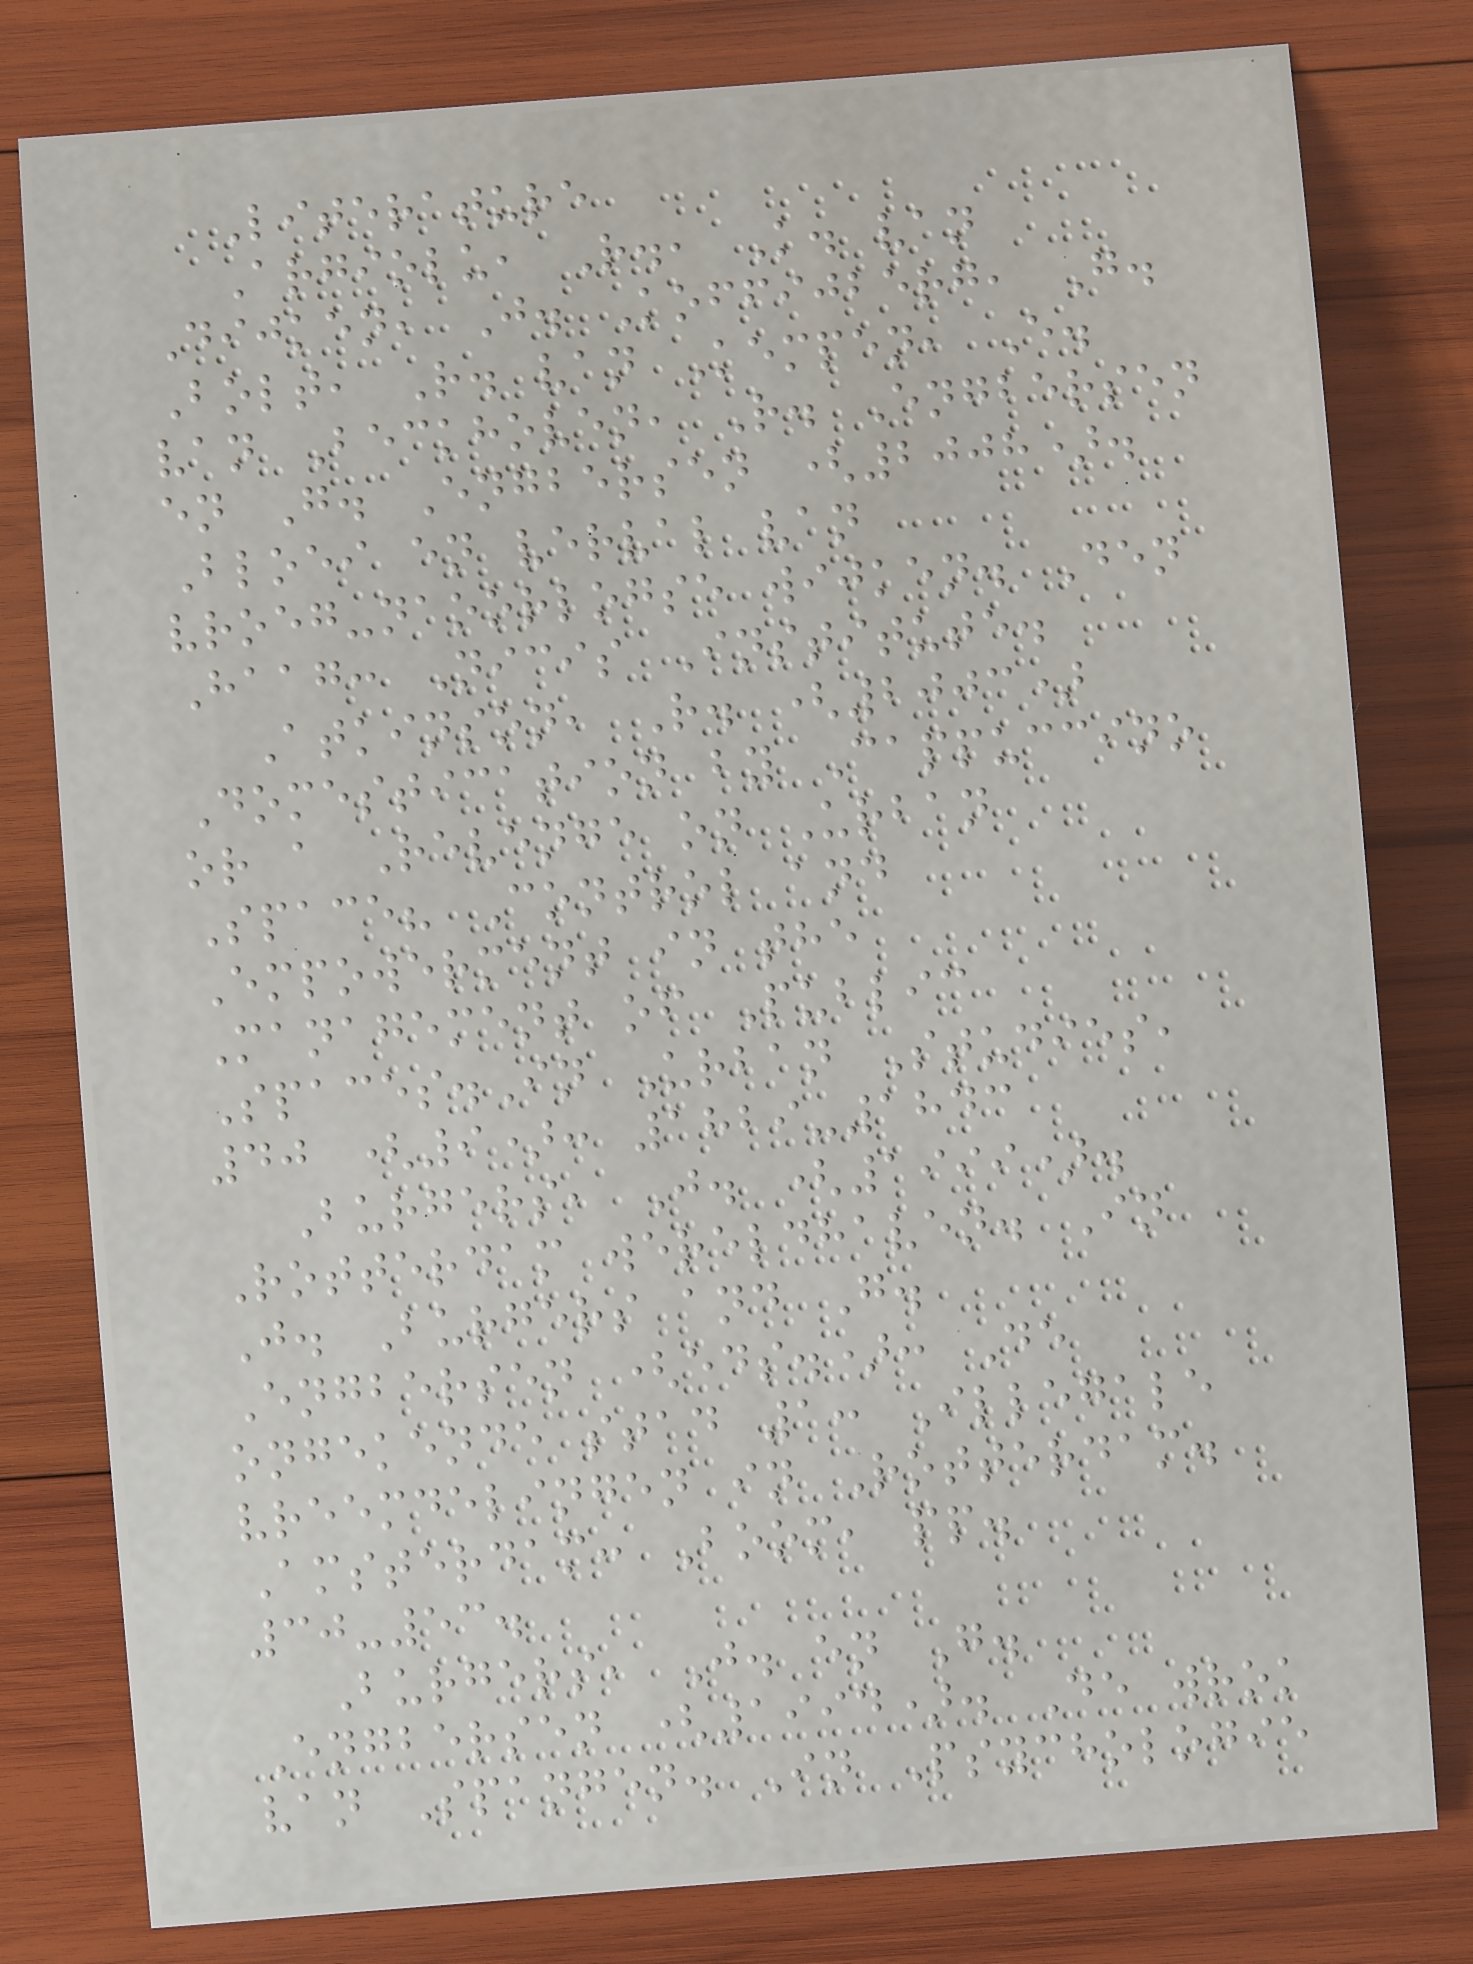Literature
Argiolu, R., K. van
Dijken, J. Koffijberg, G.
Bolt, R. van Kempen, E.
van Beckhoven, R. Engbersen
en G. Engbersen (2008).
Bloei en verval van
vroeg-naoorlogse wijken. Den
Haag: Nicis Institute.
Atkinson, R. (2003)
Domestication by Cappuccino
or a Revenge on Urban
Space? Control and
Empowerment in the
Management of Public
Spaces.In Urban Studies,
40 (9): 1829-1843
Burgers, J. (1999).
Rotterdam wereldhaven. In
J. Burgers and G.
Engbersen (eds.): De
ongekende stad 1: Illegale
vreemdelingen in Rotterdam.
Amsterdam: Boom, pp.
30-53.
Burgers, J. en G.
Engbersen (1994). De wrok
van Spangen. In Psychologie
